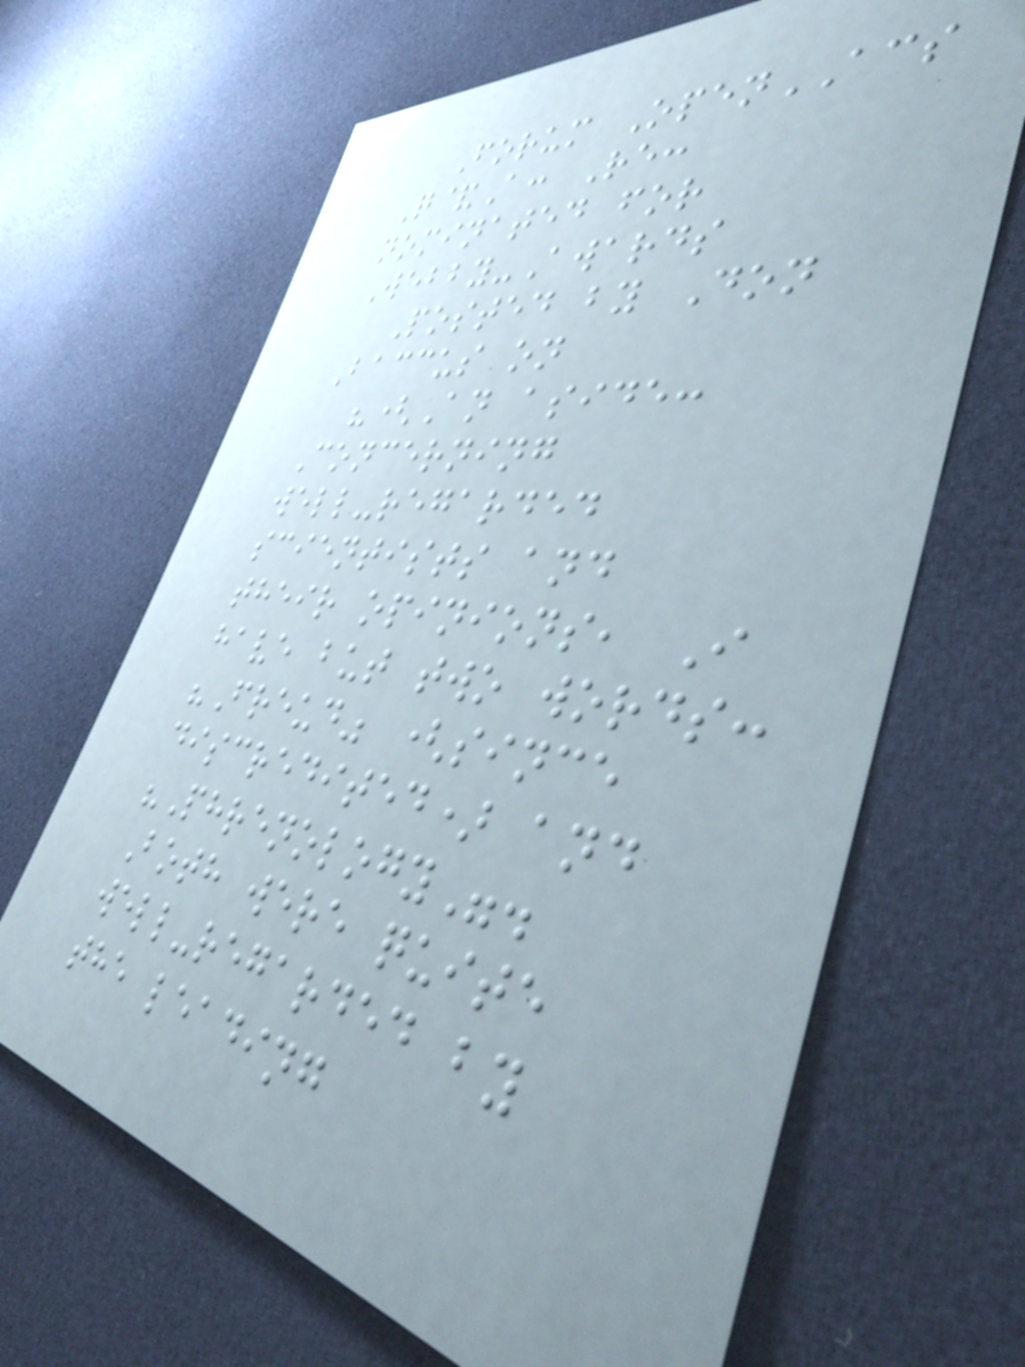Forum OpenACS
Q&A: Re:
nominated for
Webby-Awards
Posted by Don
Baccus on
"(An aside:
Concerning
well-regarded
scientists and
their opinions, I
have but two words:
"Freud" (since
discredited) and
"Phrenology".
Both were quite
well-regarded by
the leading
